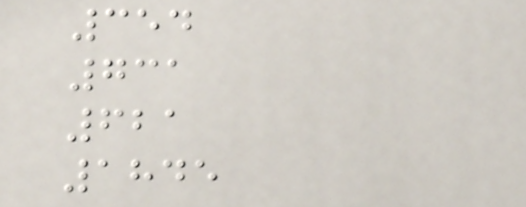354
731
621
1845
